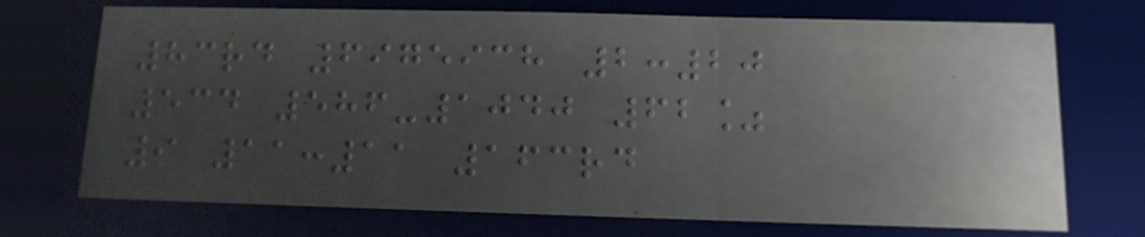83rd 6975938 2:20
534 586-1040 62%
9 11:11 163rd
